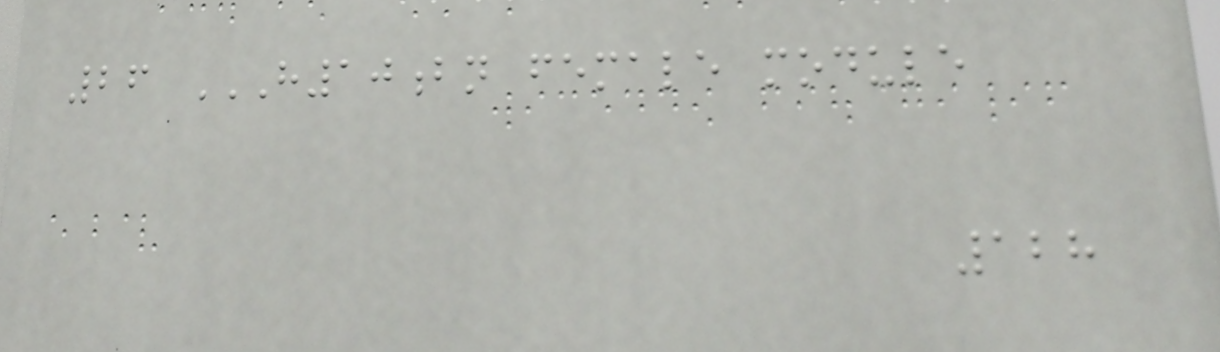26 H10BN FEMALE MODULE
128
